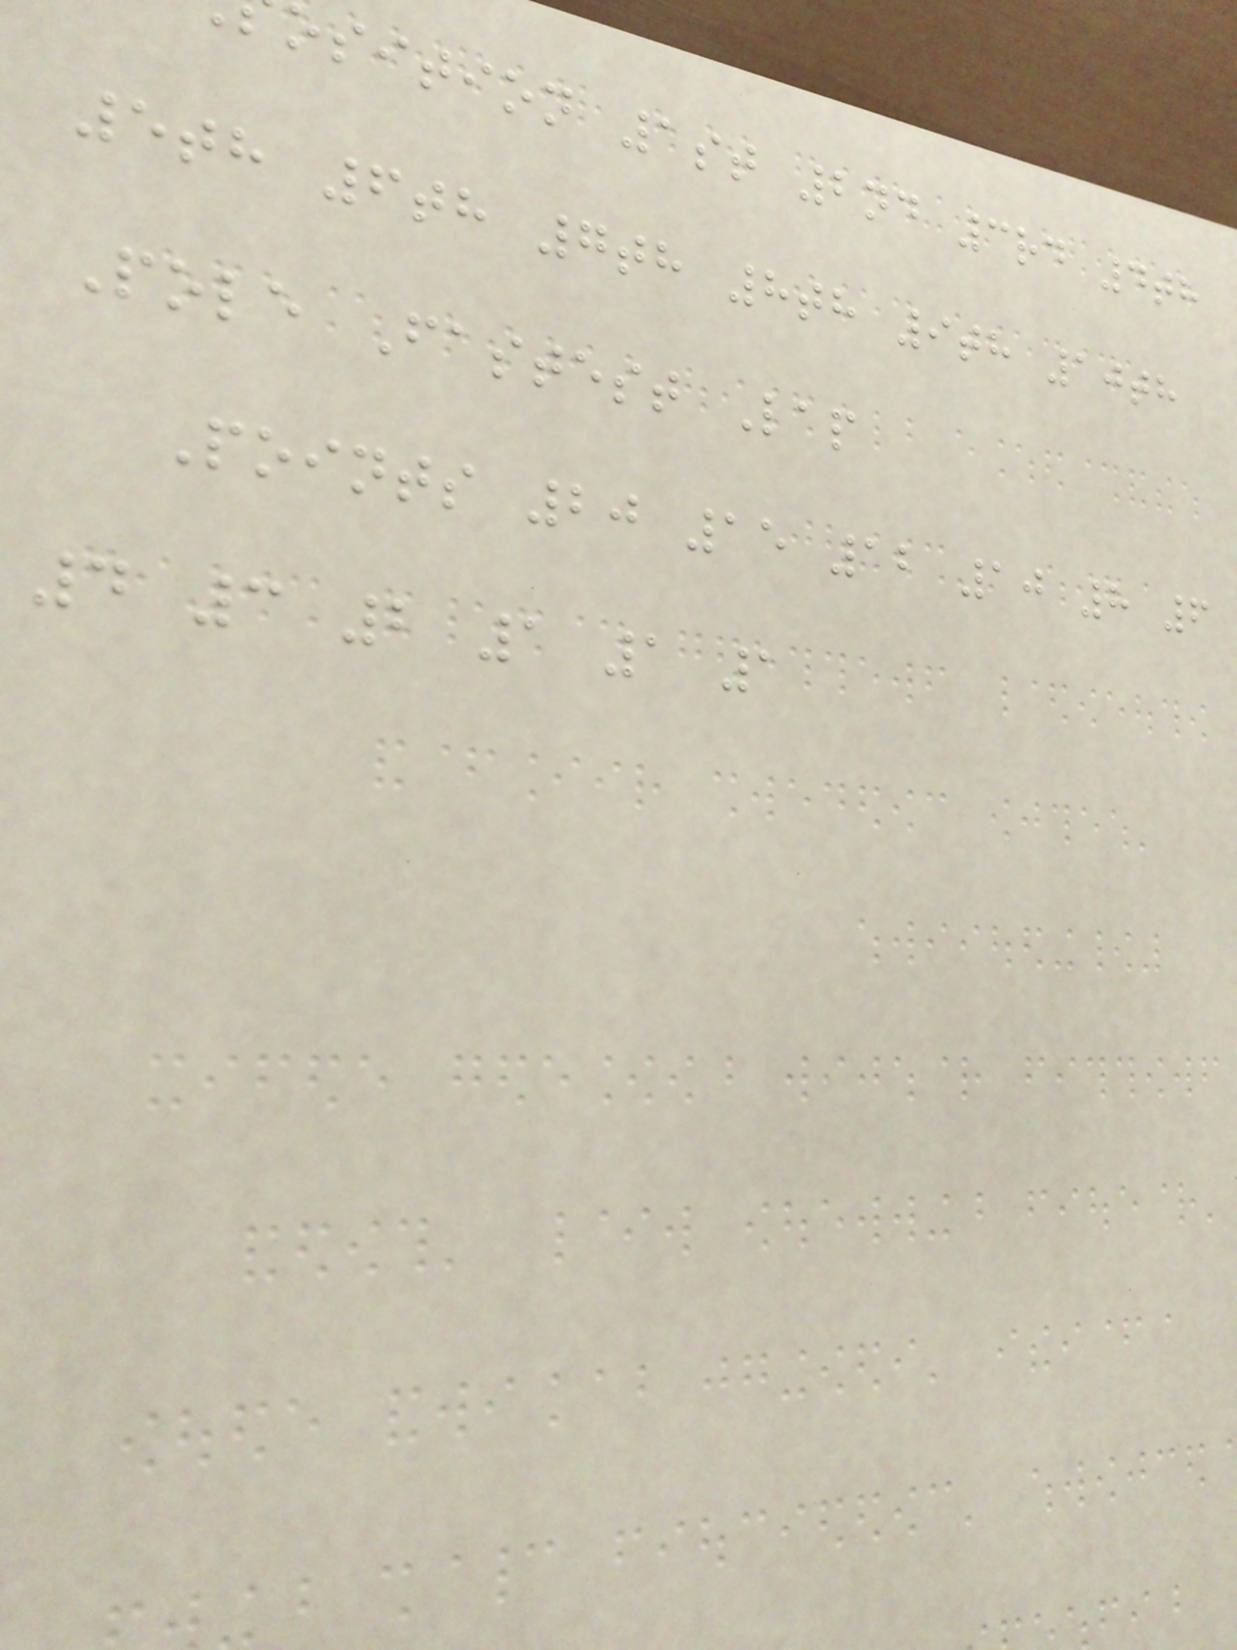osition 1st 2nd 3rd 4th
5th 6th 7th 8th 9th 10th
Pole Fastest Lap
Points 20 15 12 10 8 6
4 3 2 1 1 1
